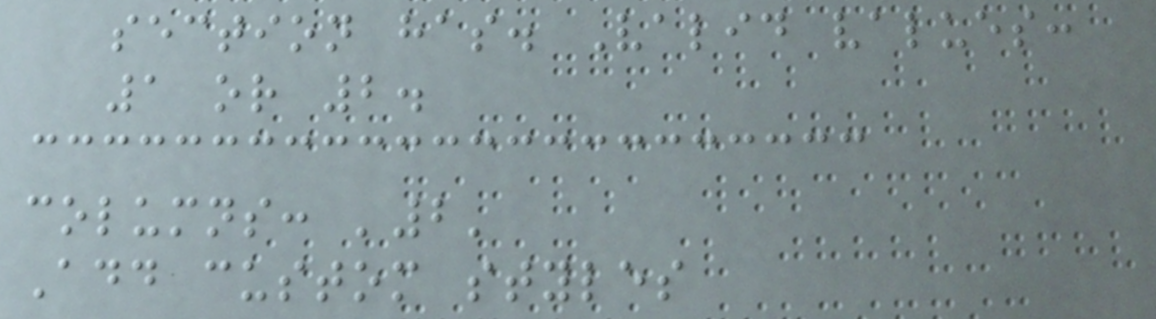section has. Valid values:
1 or 2.
columns: '2'
Add custom styles
